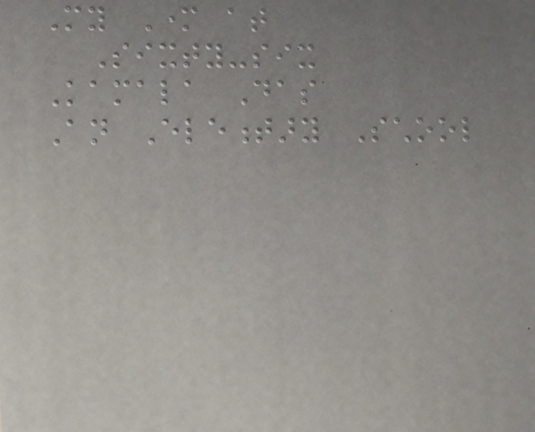My Mother at
Sixty-six
Kamala Das
An Elementary School
